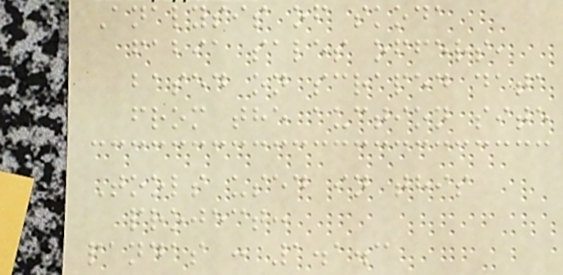Analysis of skoda
fabia sales offers,
based on scraped data
from the auction site
Tools used in this
project:
pandas : 1.1.3
